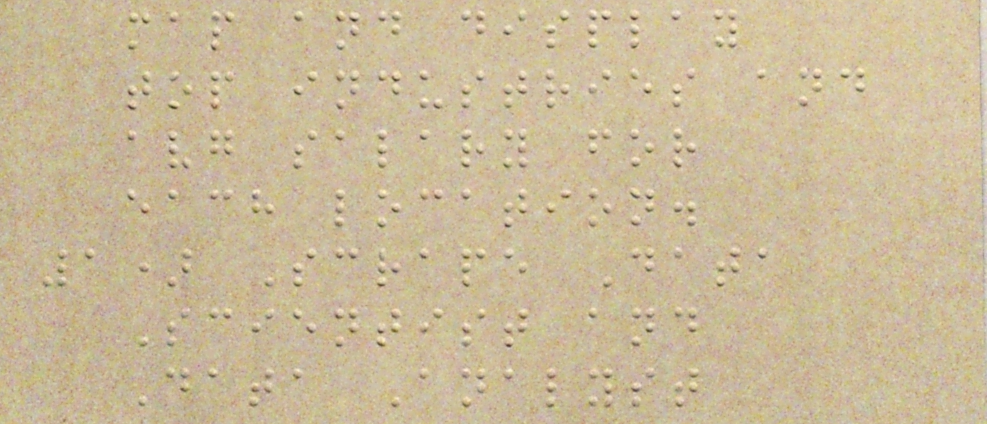map and display
top industries and
avg salary for
each location.
1) Scrape Data
Scientist and
Data Analyst
